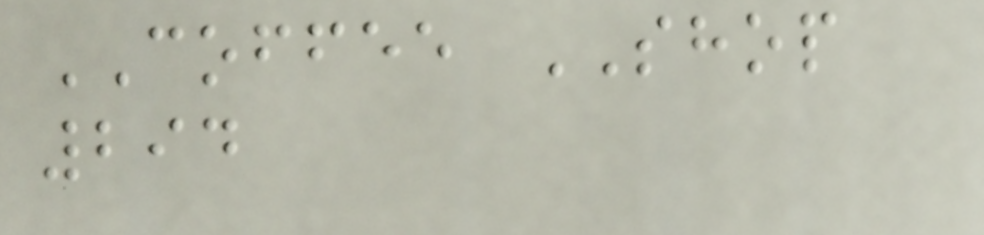COFFEE SHOP
294
